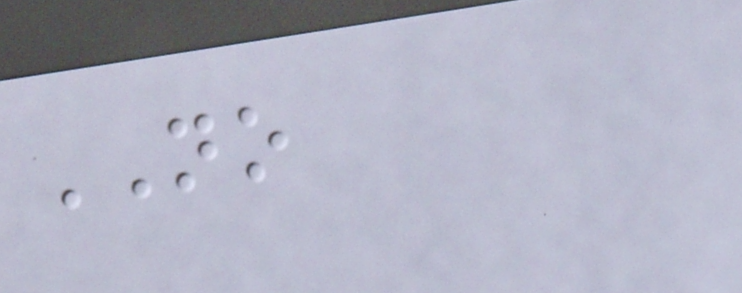NO
